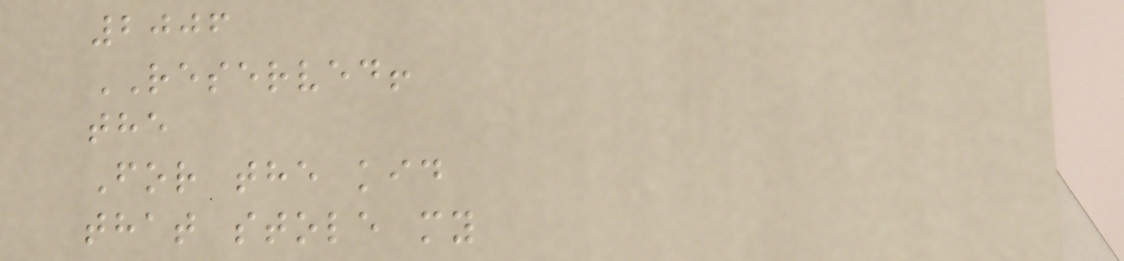2006
RESERVED!
the
For the kid
that stole my
